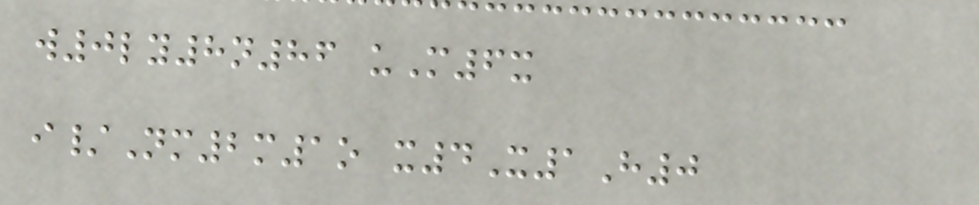w0ly8n86 uM6x
i/Nm2m1o x4X1H0
